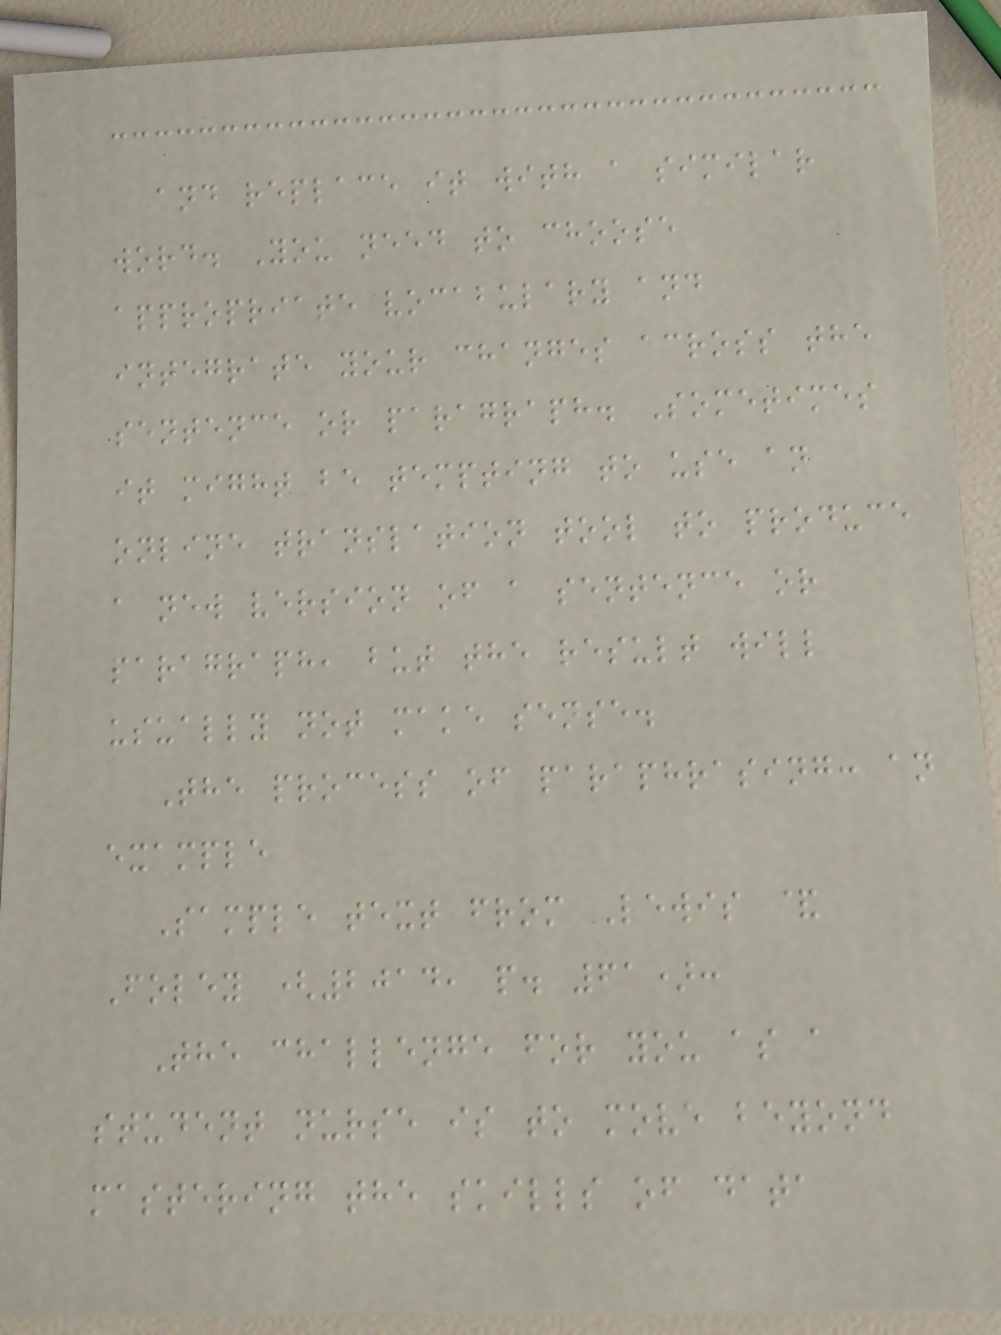and replace it with a similar
word. You need to choose
appropriate vocabulary and
integrate your changes across the
sentence or paragraph. Sometimes
it might be tempting to use an
online translation tool to produce
a new version of a sentence or
paragraph, but the result will
usually not make sense.
The process of paraphrasing: an
example
Sample text from Lewis &
Foley (2014, p. 61):
The challenge for you as a
student nurse is to move beyond
mastering the skills of data
